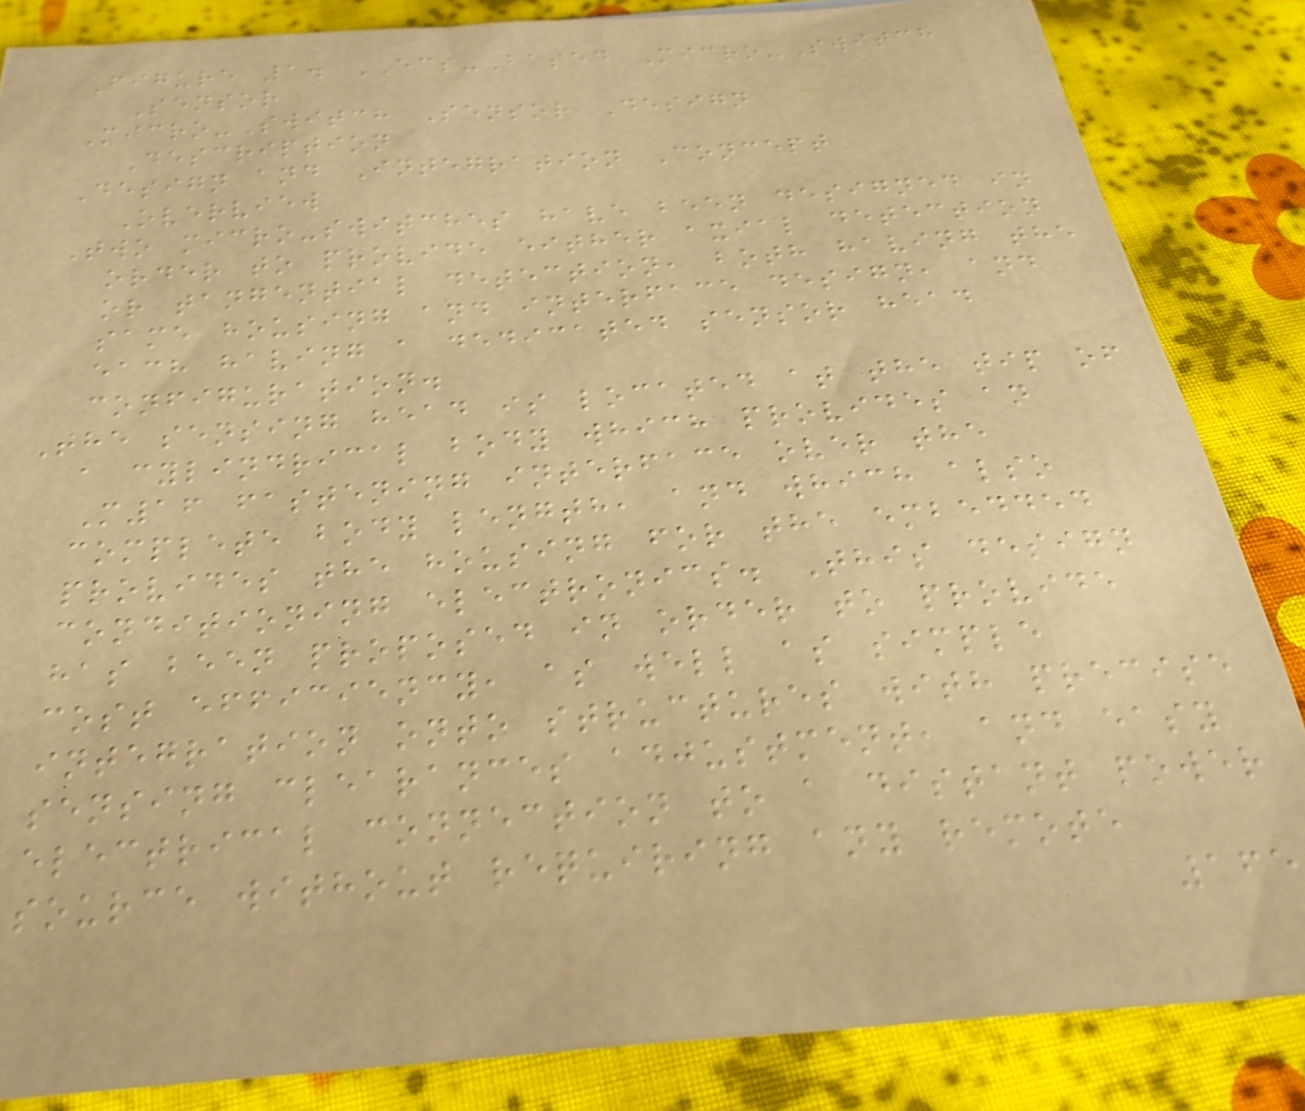Figure 1. ECS-Based Micro-Switch
Sensor
Micro-Switch Sensor Design
Description
Design and Integration Concept
Overview
Two micro-switches have been designed in
order to provide either axial detection
or tangential detection, both having the
same housing and interface design, and
each having a dedicated sensor head
configuration.
The sensing head is located at the tip of
a cylindrical body which provides an
M16 fastening interface over the
complete body length, and which also
provides the housing for the embedded
conditioning electronics. This design
has been proposed in order to provide
cost efficiency, as well as simple
integration onto structures with precise
sensing clearances adjustment, and easy
electrical connection to a distant power
source without requiring any remote
165
